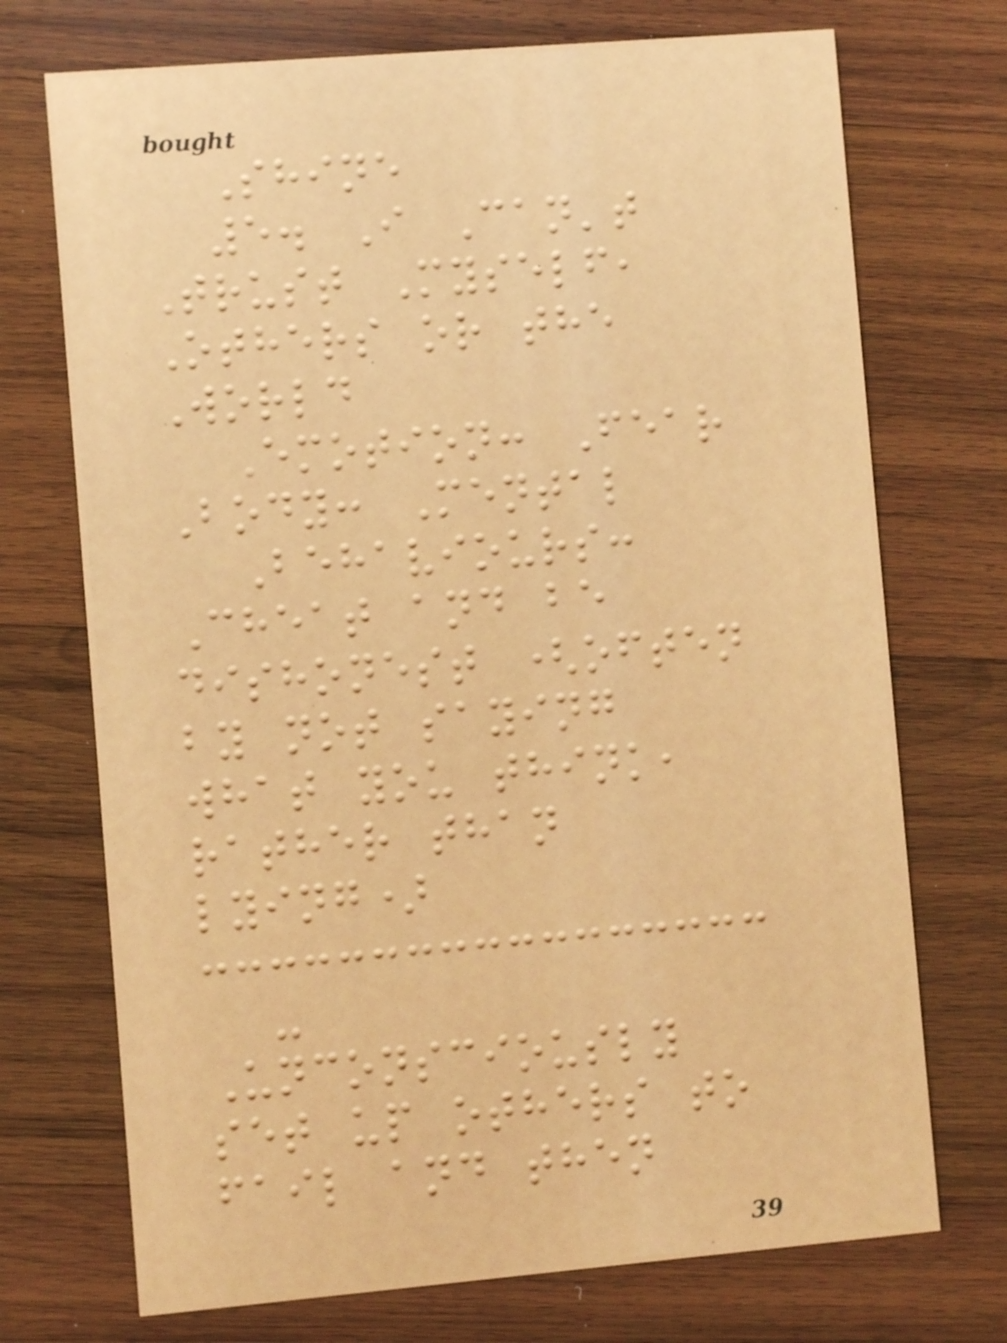Shine
5. I Can't
Trust Myself,
Others or the
World
Emotion: Fear
Body: Mental
Behaviours:
Cheat and be
dishonest (often
by not saying
what you think,
rather than
lying)
-
Unconsciously
set up others to
fail and then
